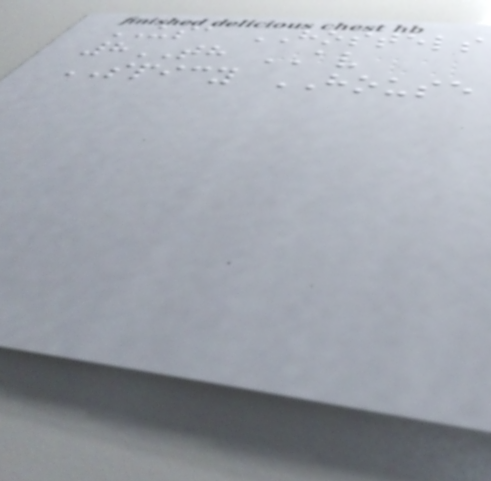USA HOSTELS
8TH AV
SPICY HOUSE
